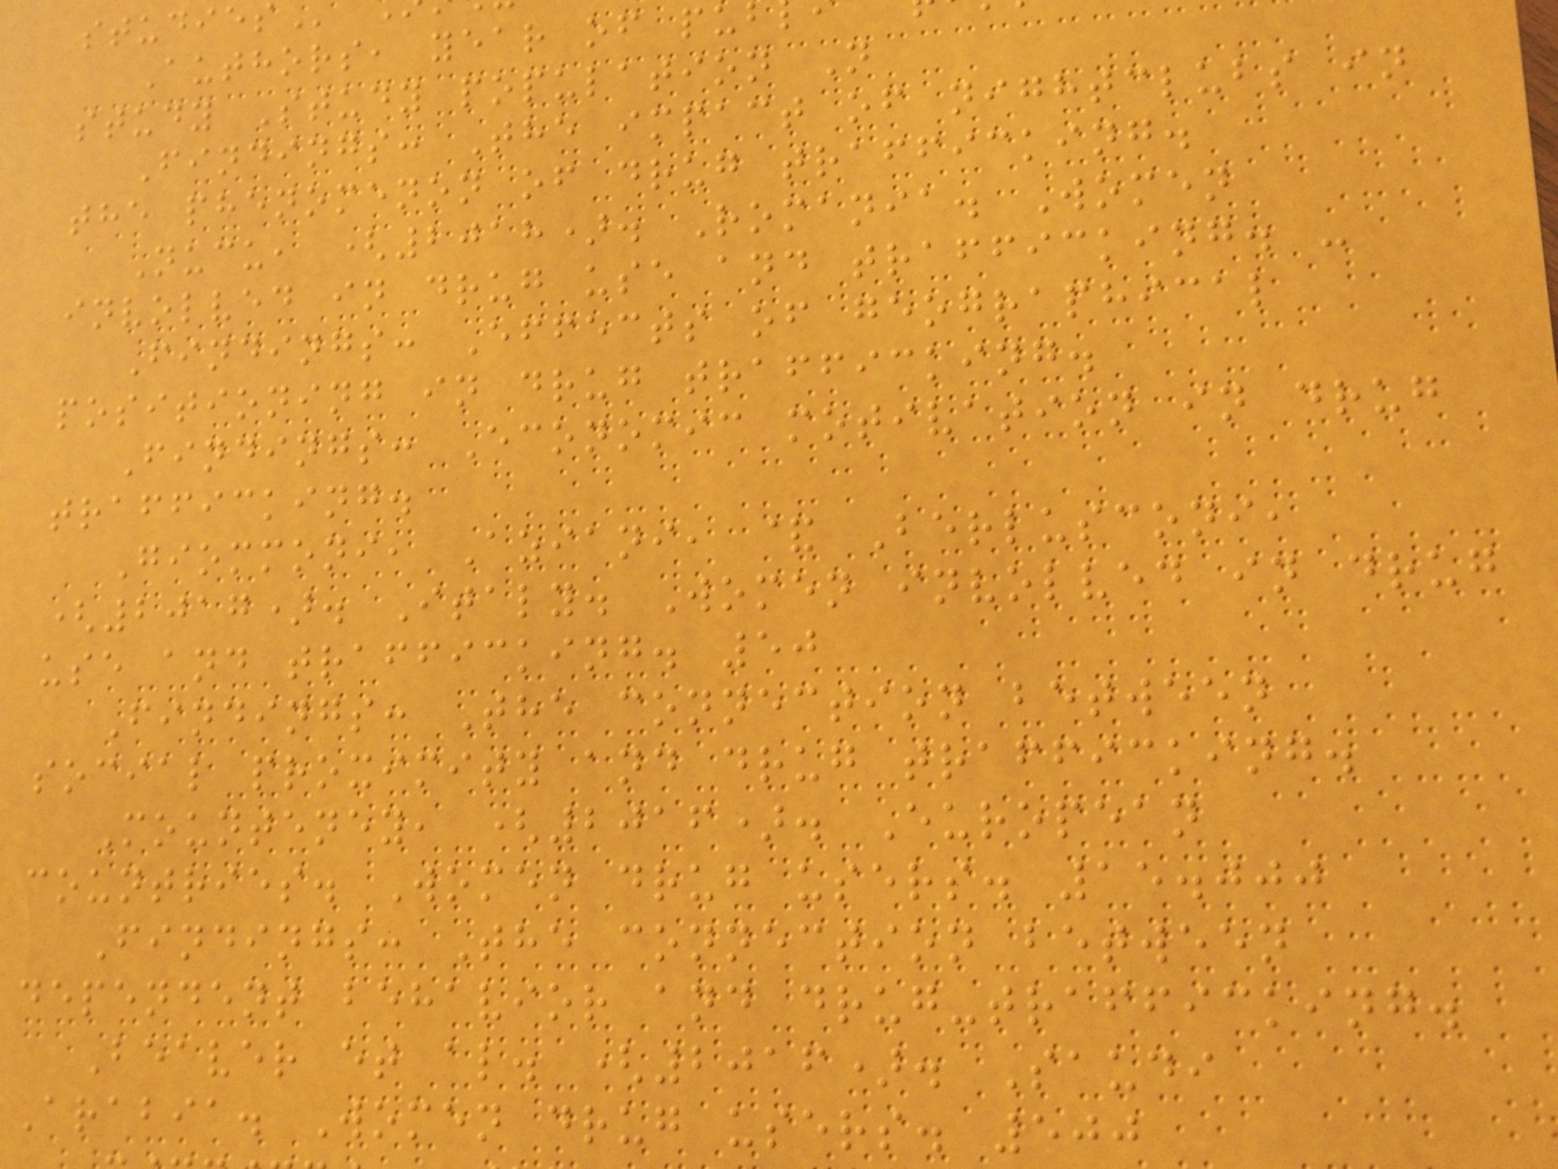Authors, year of pu
study Study population N
Findings: The impact of nightclubs in
the phenomenon of drug trafficking.
Nucu, (2018). Romania. Women
involved in drug use and trafficking. -
Findings: Effects of geographical
positioning in drug trafficking.
Findings: Economic motivation in drug
trafficking.
Giommoni, Aziani, & Berlusconi,
(2017). Italy. Women involved in drug
use and trafficking. 50
Findings: The connection between
social proximity and drug trafficking.
Mounteney, (2016). European
countries. Women drug users. 15.000
Findings: The connection between
dependent behavior and drug-trafficking.
Beaver et al. (2016). Saudi
Arabia. Women drug users. 500
